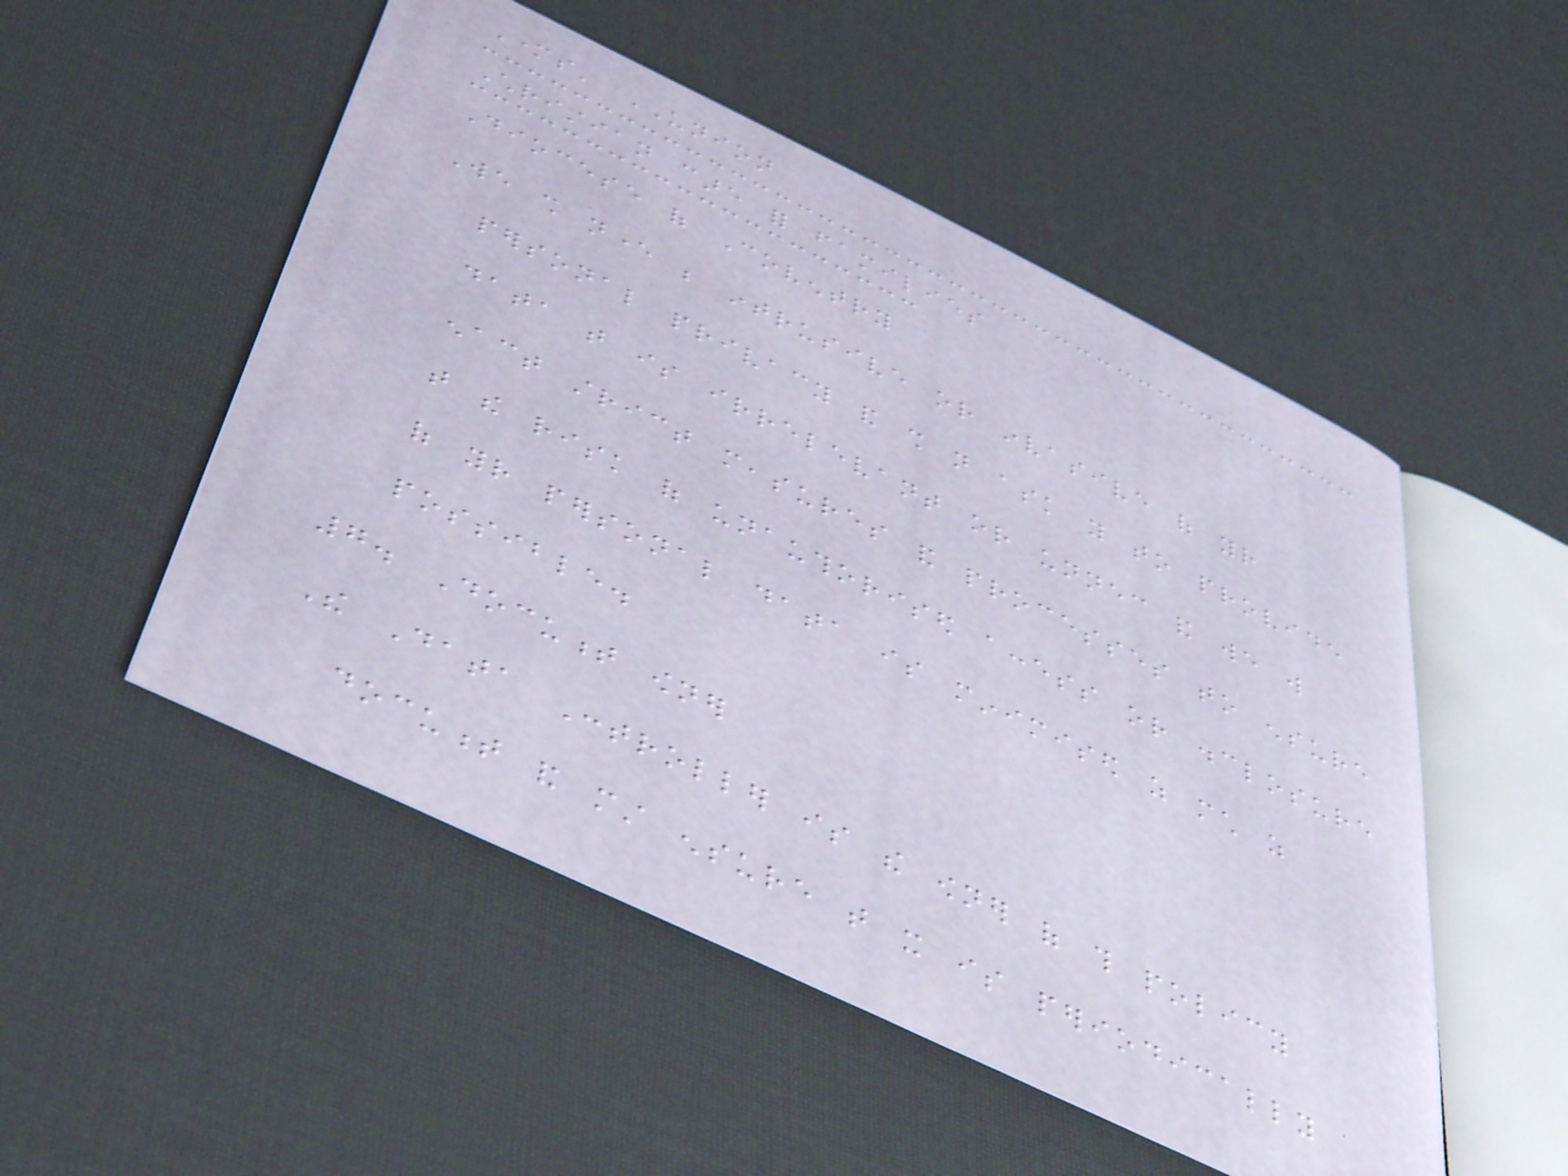Mothers' UNION
Christian care for families
Diocese of Coventry
We shall never be intrusive or invasive of your
personal privacy and shall not ask you to provide
data that is irrelevant or unnecessary and we will
enact strict measures and processes to ensure
that the risk of unauthorised access or disclosure
of your personal data is minimised as much as
possible.
7. Document owner
The Data Controller is the owner of this policy
document and must ensure that it is periodically
